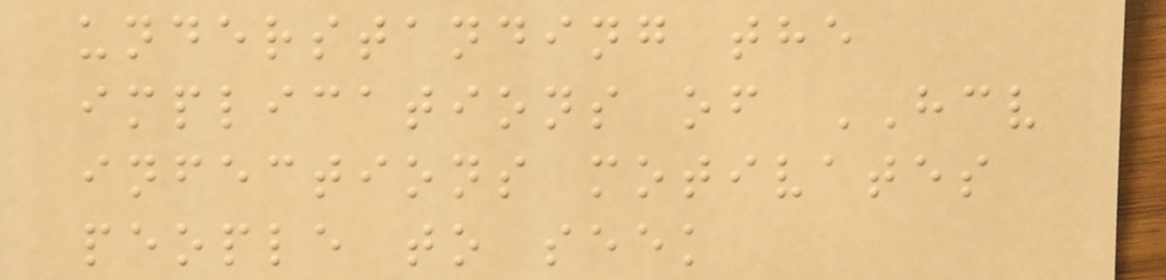understanding the
implications of HCV
infections motivates
people to seek
